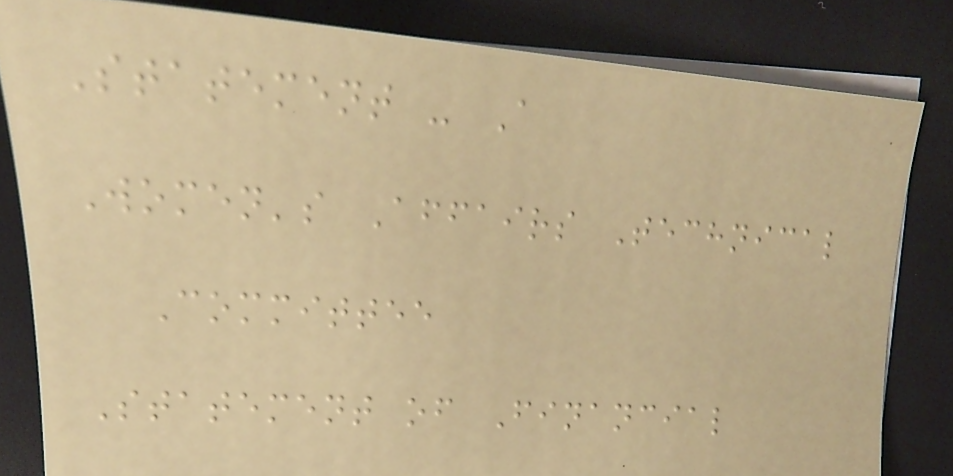Statement - A
Women's Affairs Technical
Committee
Statement of Financial
